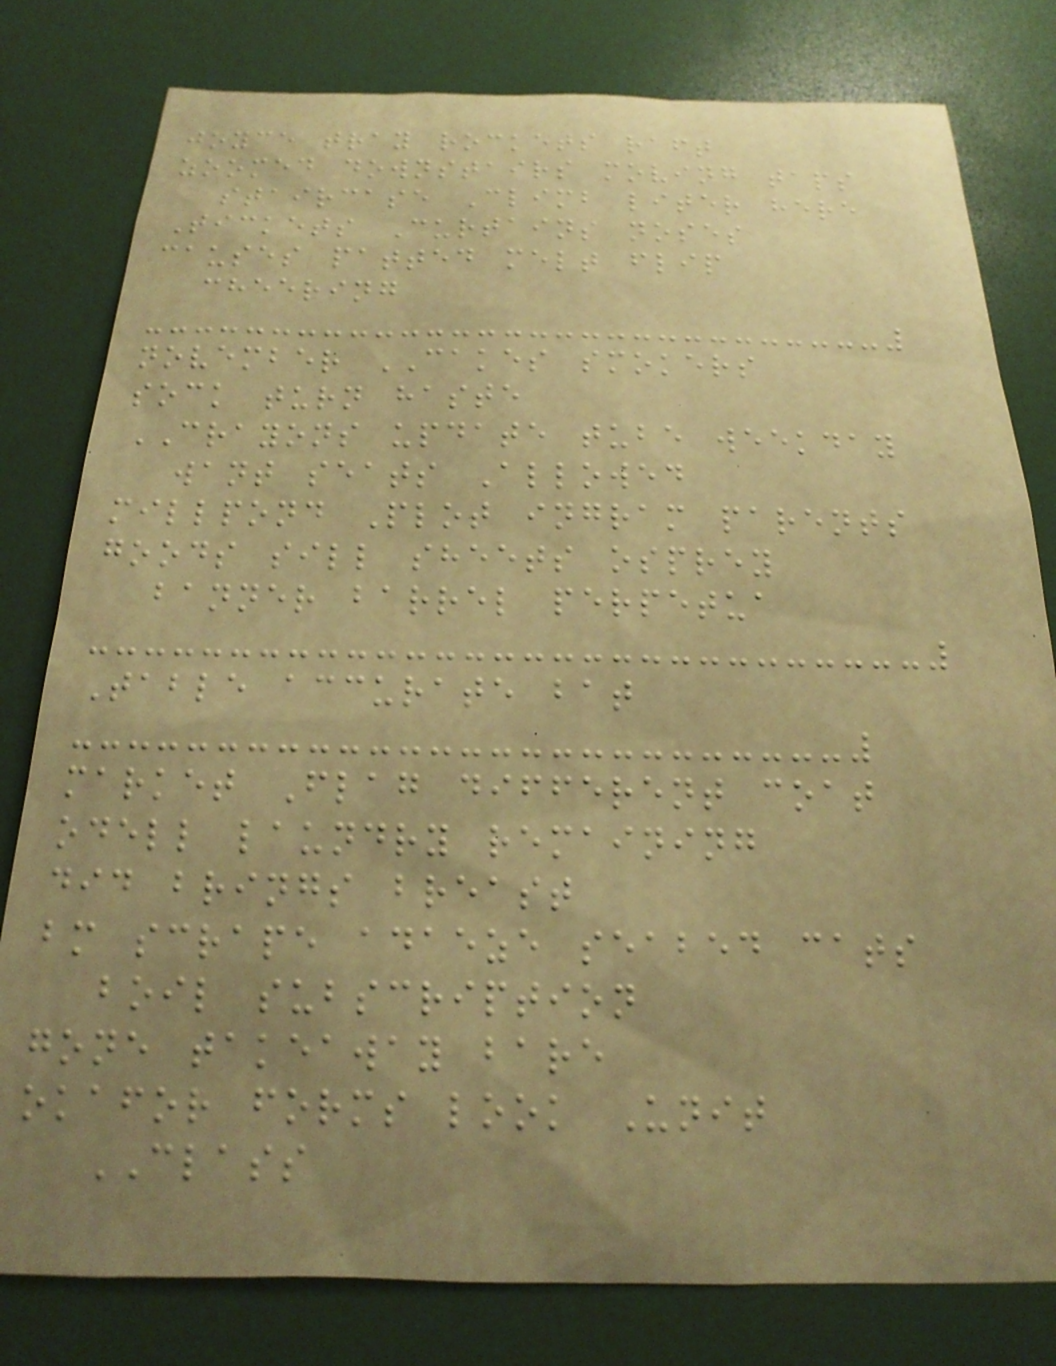joyce tray rockets raft
zoomed downstairs moving taps
staircase Climb liter here
Tickets Curtains noses
causes patted melt flip
cheering
november CAKES smokers
sock turn haste
CRAYONS update tube weekday
want seats Allowed
millpond Plot ingram parents
goods sill sheets osprey
banner barrel perpetua
Table accurate bat
market Flag different coat
odell laundry remaining
did brings breast
bm scrape adaeze seabed cats
boil subscription
gone takeaway bare
okafor forms look Unit
CLASS
